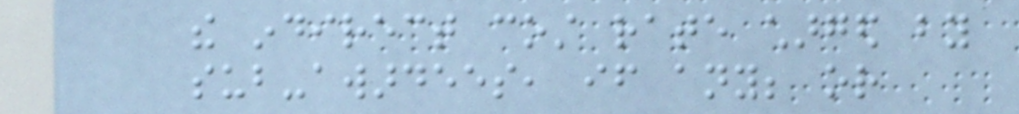the indirect cost rate charged by
sub-awardees, if any; or
